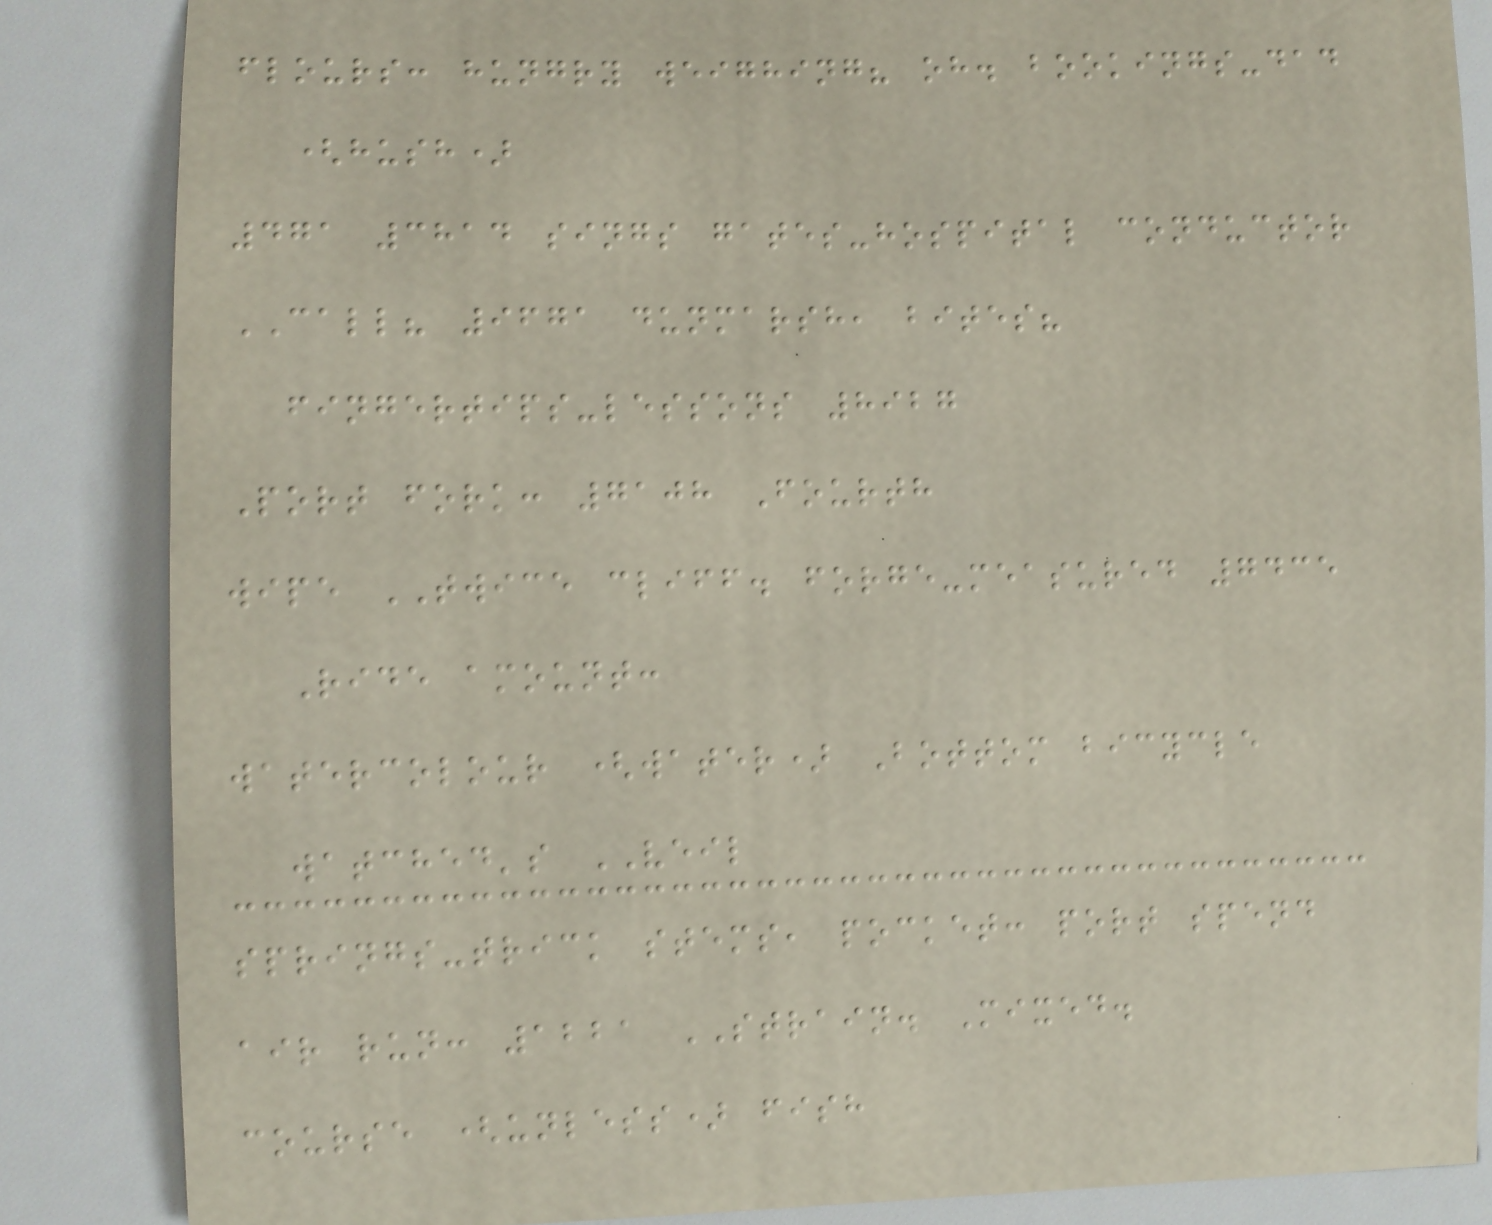flours: hungry weighing? oh. bookings-dad
(hush)
471 3814 sings gates-hospital conductor
CALL? 9671 dunmarsh, bites?
fingertips-lessons 8927
Port fork: 7108 Fourth
wipe TWICE cliff. forge-measured 7435
Ride amount:
watercolour (water) Bottom bicycle
watched's VEIL
springs-trick stems, pocket: port spend
air run: 1221 STRAIN. Mixed.
course (unless) fish
